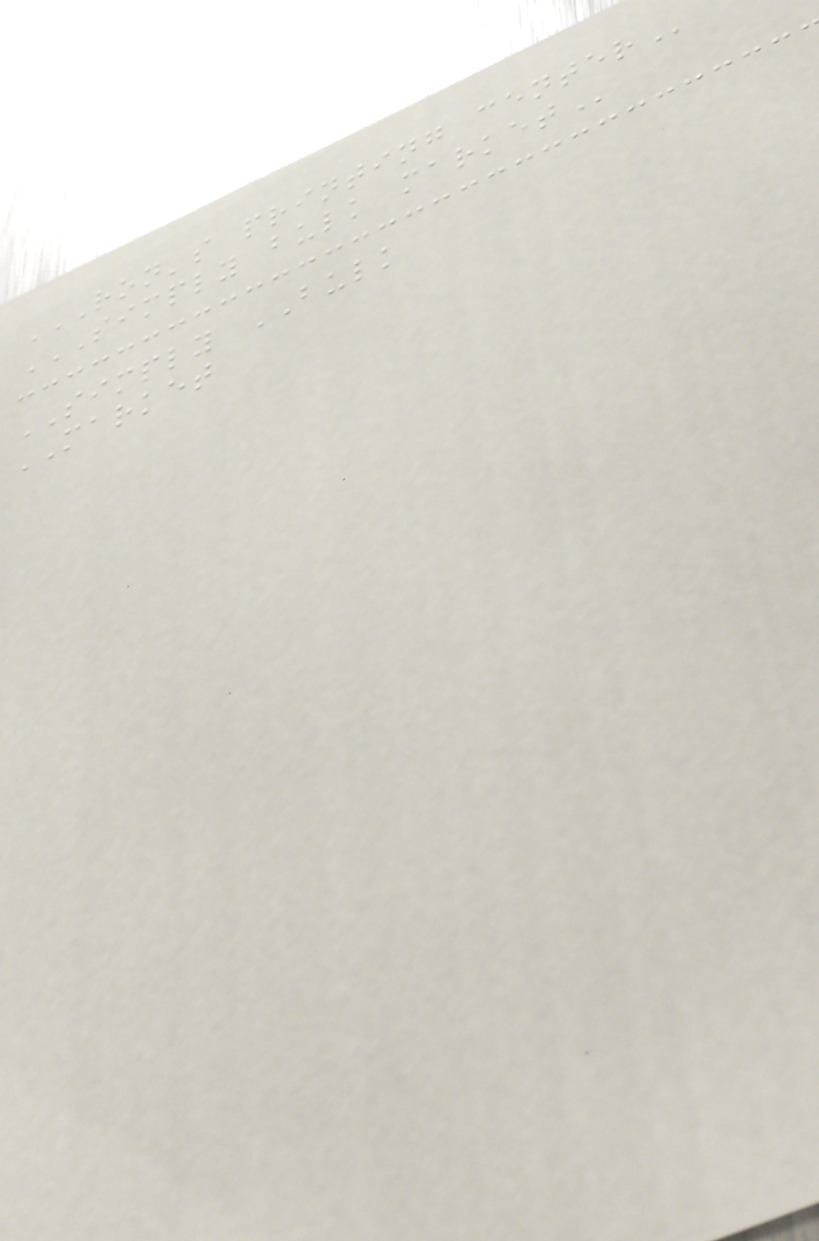RON'S PRINTING CENTER
SIMPLY BULK MARKET
SIMPLY BULK
MARKET
